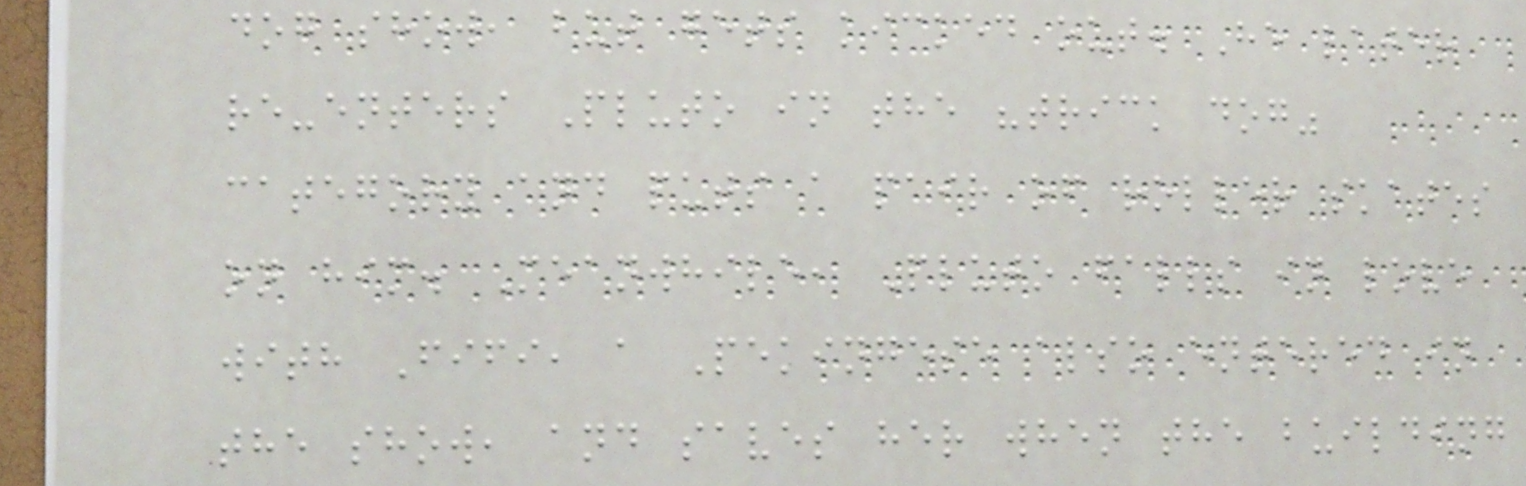dog show, but gets kicked out. He later
re-enters Pluto in the "trick dog"
category and puts a pair of roller skates
on him. Meanwhile, Pluto falls in love
with Fifi, a Pekingese also entered in
the show, and saves her when the building
